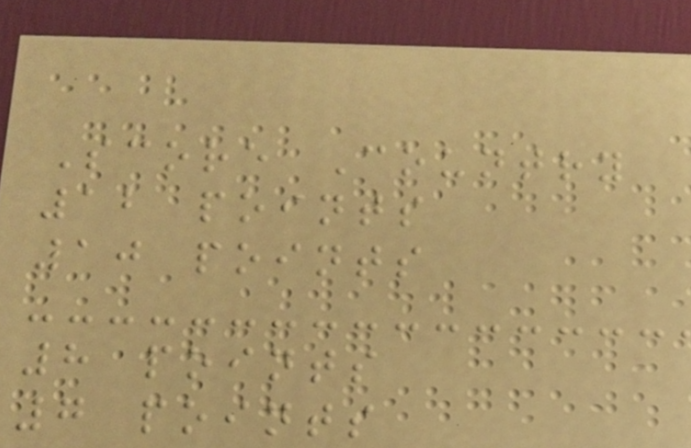Score Country
12 points
10 points
8 points
7 points
